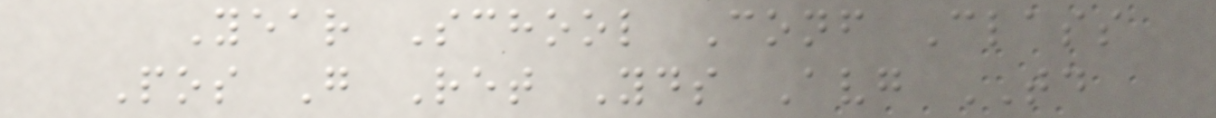Year School Conf Class
Pos G Ret Yds Avg TD
